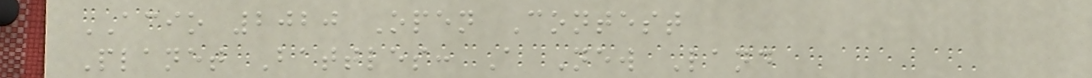ACIO 2020 Open Contest
Planet Battles: A New Land
